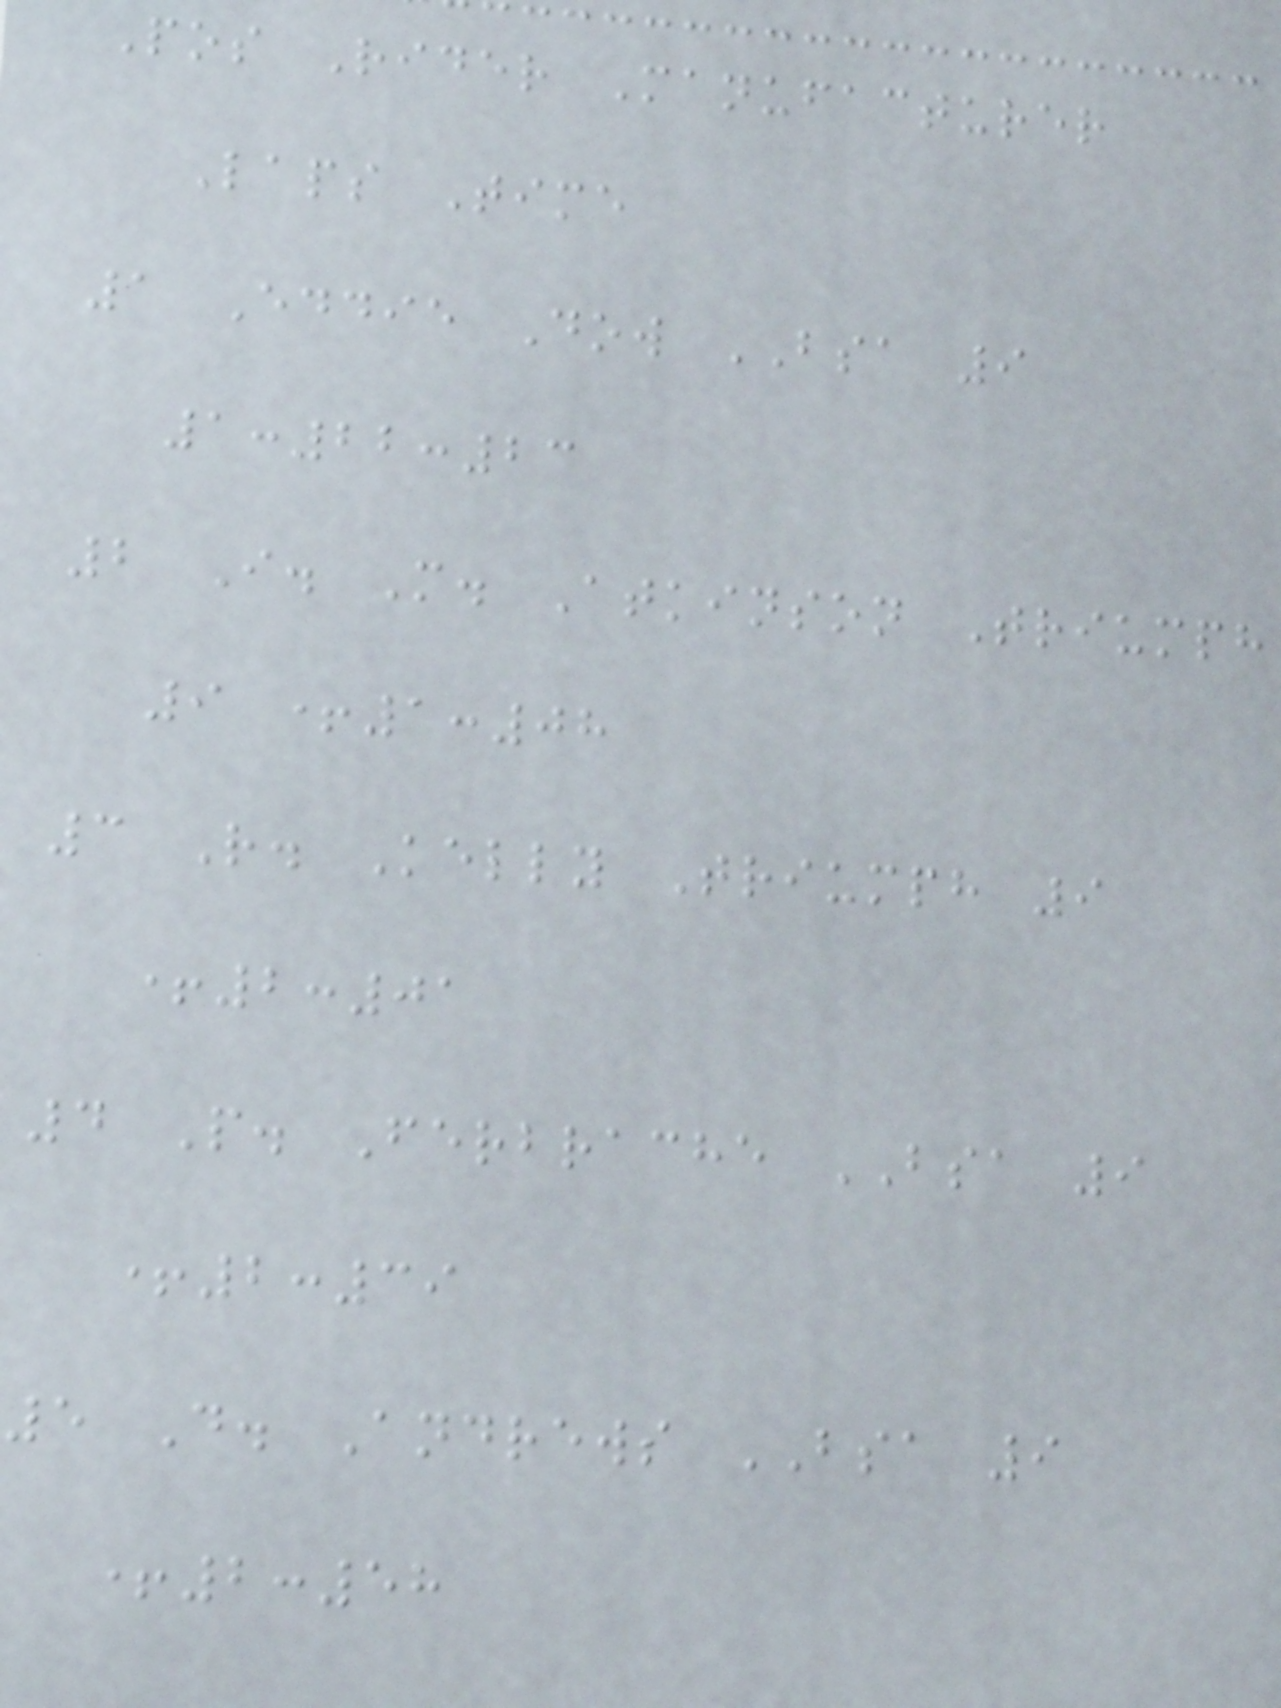Pos Rider Manufacturer
Laps Time
1 Eddie Dow BSA 9
1:22:23
2 I. M. Atkinson Triumph
9 +1:08
3 R. Kelly Triumph 9
+2:01
4 P. Ferbrache BSA 9
+2:39
5 D. Andrews BSA 9
+2:58
